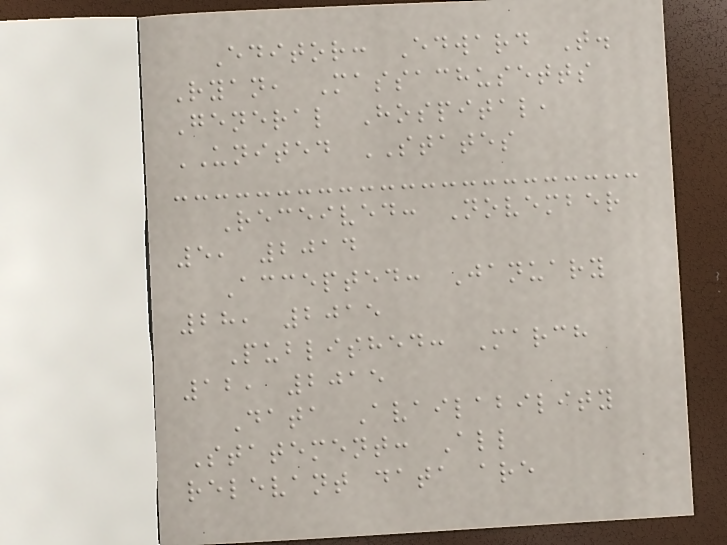Editor: Edward T.
Ryan, Massachusetts
General Hospital,
UNITED STATES
Received: November
5, 2014
Accepted: January
28, 2015
Published: March
12, 2015
Data Availability
Statement: All
relevant data are
